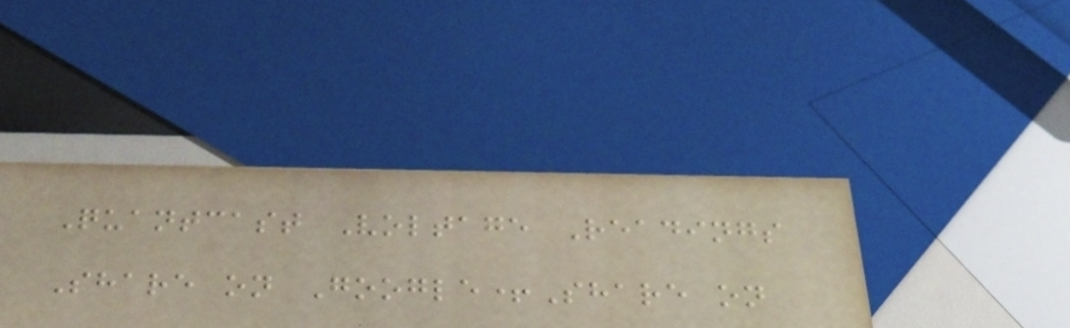Quantcast Voltage Readings
Share on Google+Share on
